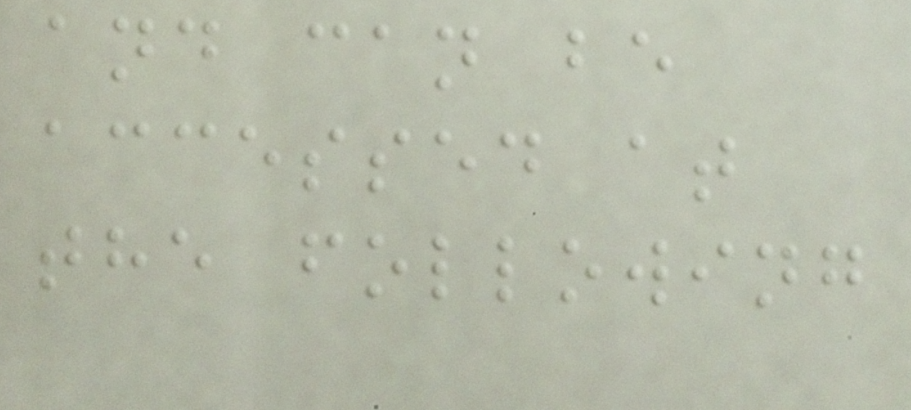and can be
accessed at
the following
